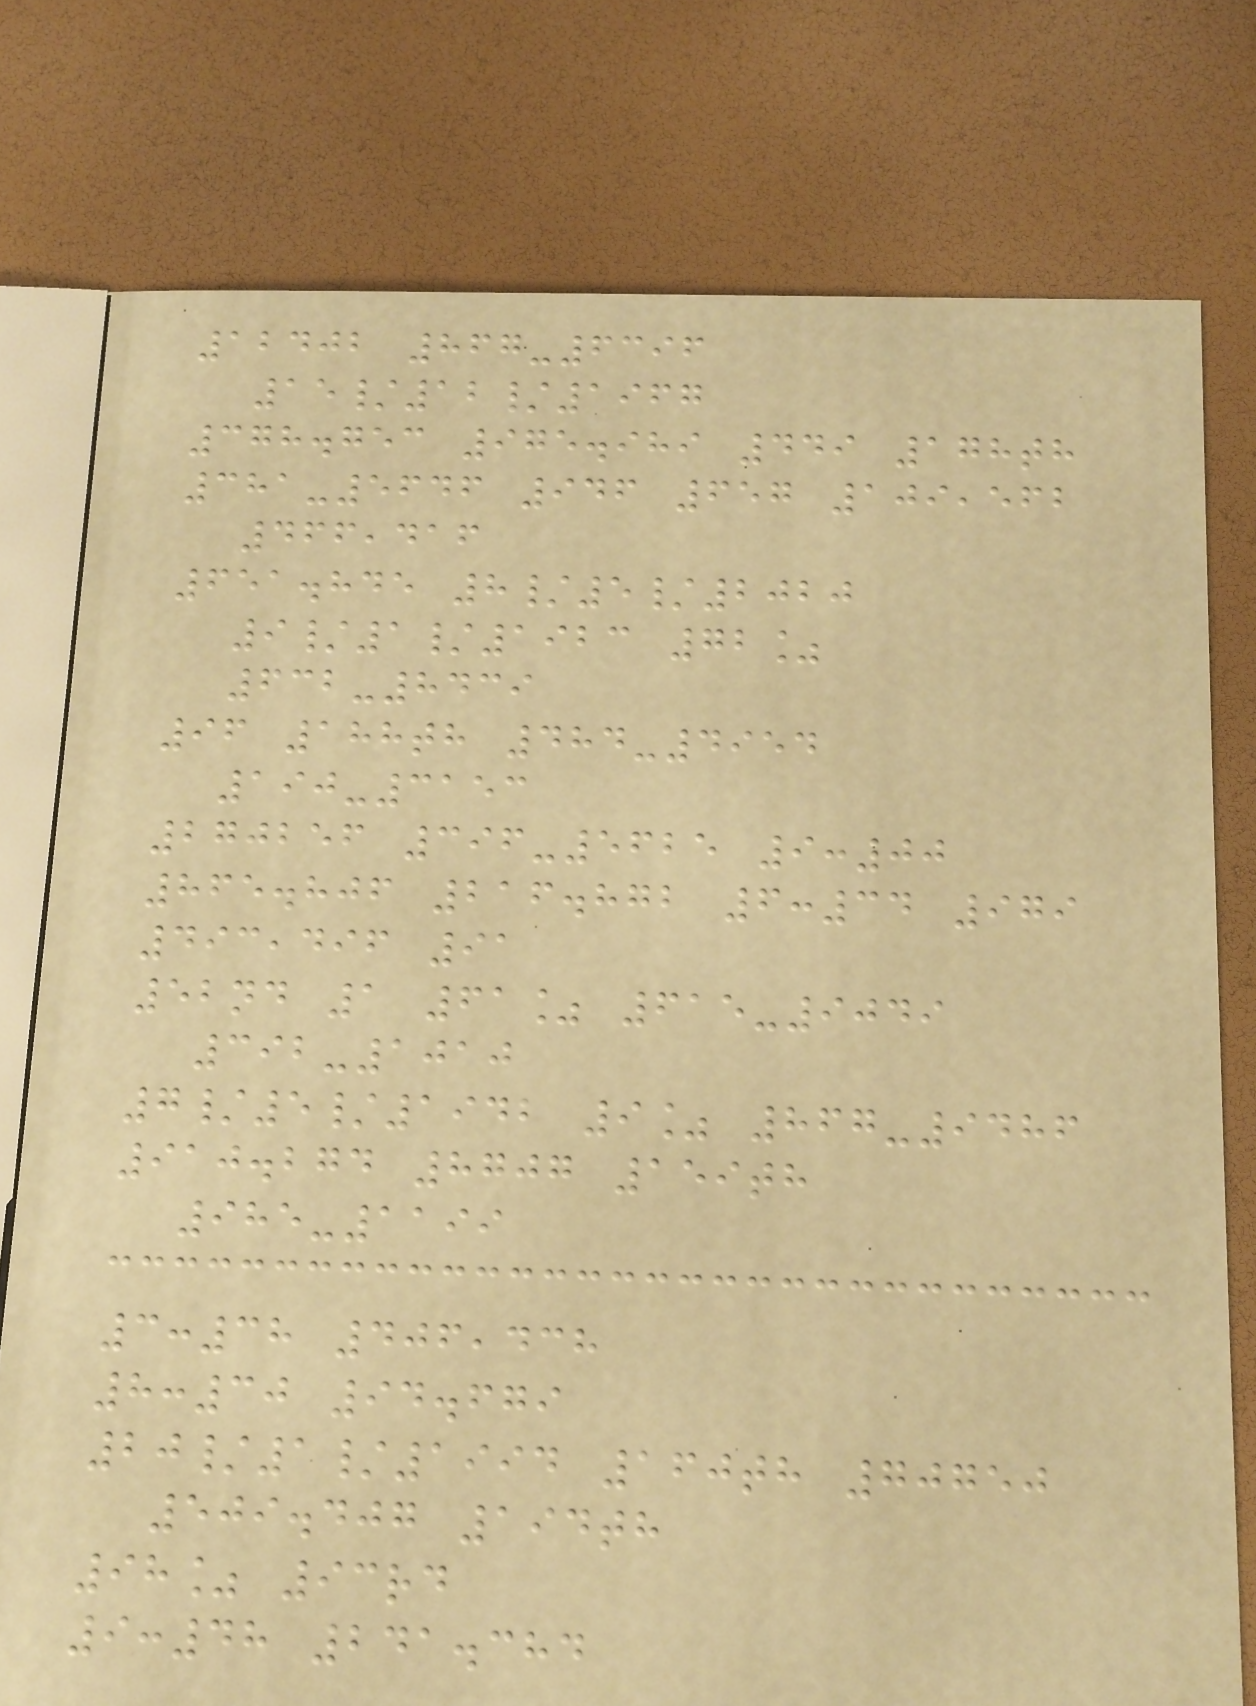12402 867-6396
15/12/1967
378.753 975.989 449 178th
381-5646 946 657 109,562
466,416
651.845 8/5/2020
9/1/1923 72%
632-8439
96 188th 484-4954
190-3153
270256 396-5625 9:00
865.806 216.872 6:34 979
493,496 91
52nd 1 61% 615-9049
392-1010
7/5/1942 9% 867-9486
910.274 8707 159th
985-1199
3:38 406,438
8:30 94.679
20/1/1994 160th 70750
509.407 194th
98% 93rd
9:48 241.384
